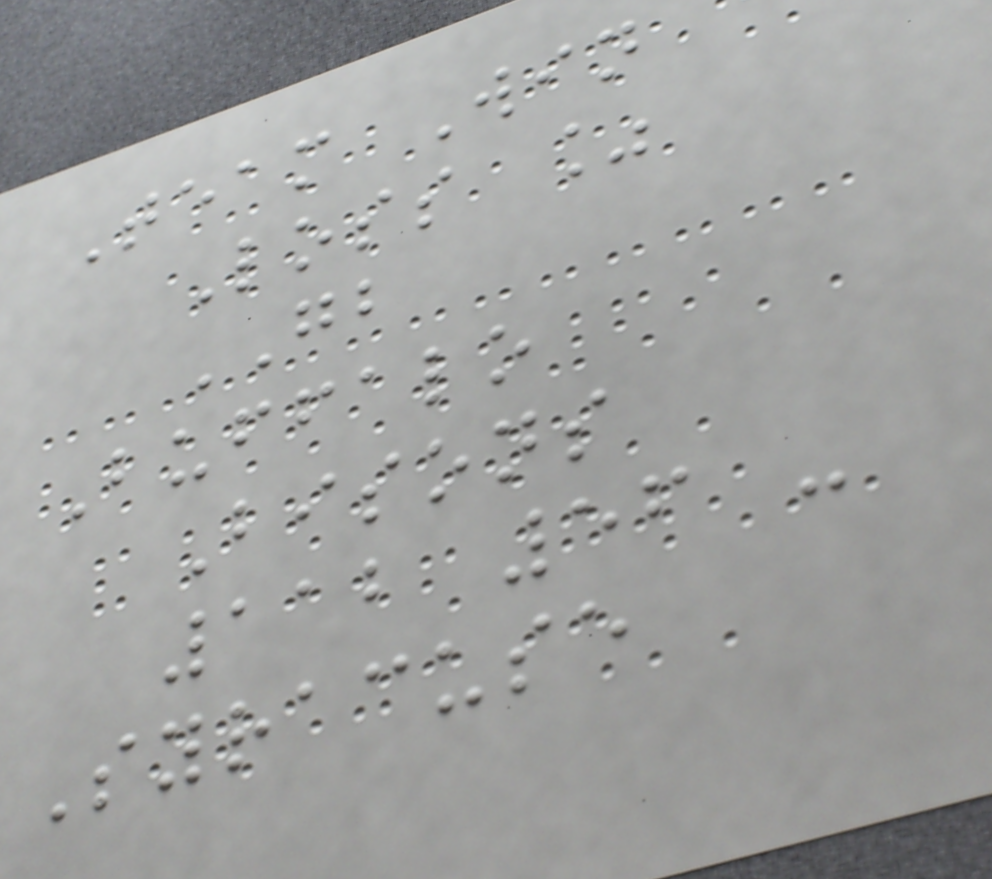Team Win
Loss %
GB
Buffalo
Bisons
112 56 -
Syracuse
